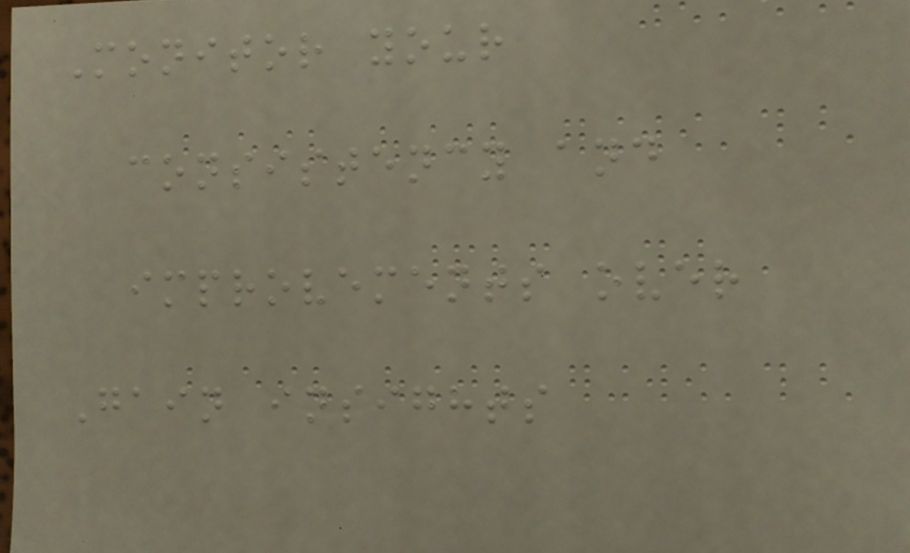Monitor your
consistency and
improvements over
Gain insights
